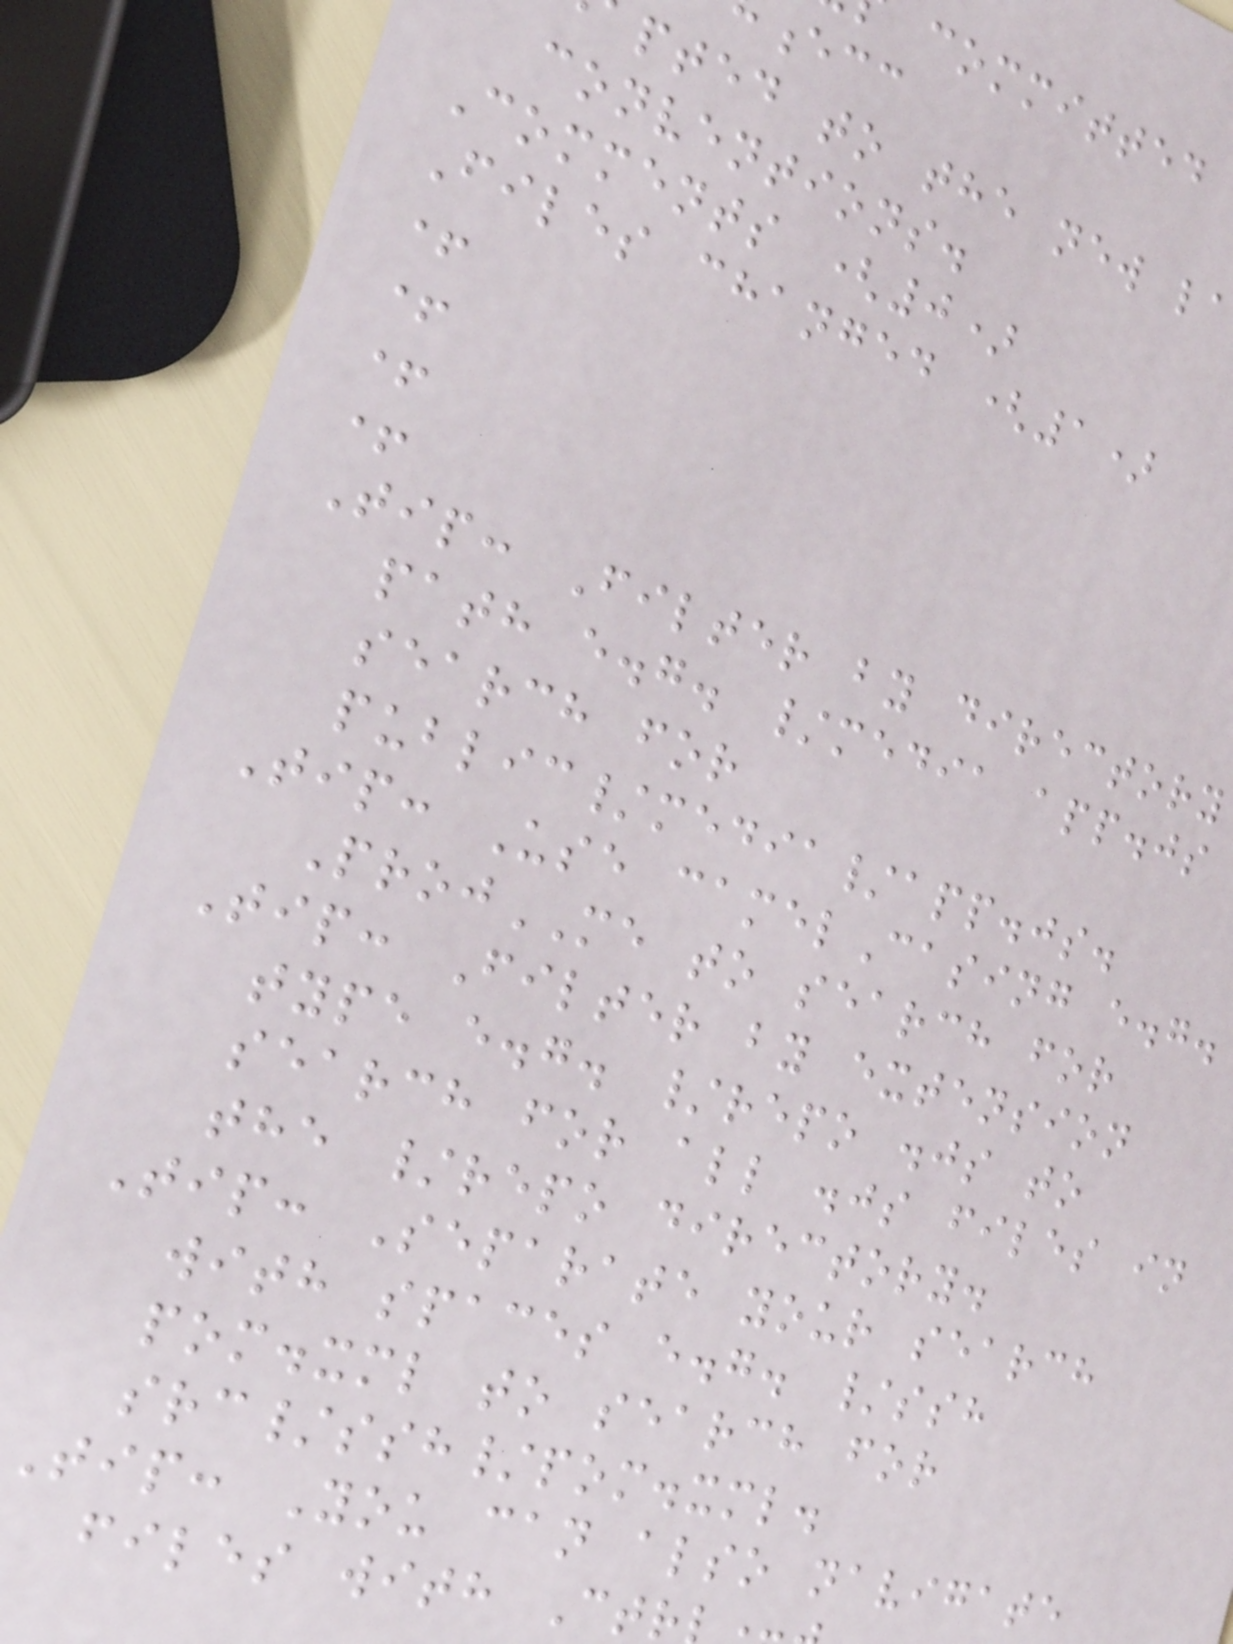committed
pted to the new la
conventions.
Comments (0)
Files changed (1)
+
+
+
+
Tip: Filter by directory
path e.g. /media app.js
search for
public/media/app.js.
Tip: Use camelCasing e.g.
ProjME to search for
Tip: Filter by extension
type e.g. /repo .js to
search for all .js files in
the /repo directory.
Tip: Separate your search
with spaces e.g. /ssh
pom.xml to search for
src/ssh/pom.xml.
Tip: You can also navigate
files with Ctr
